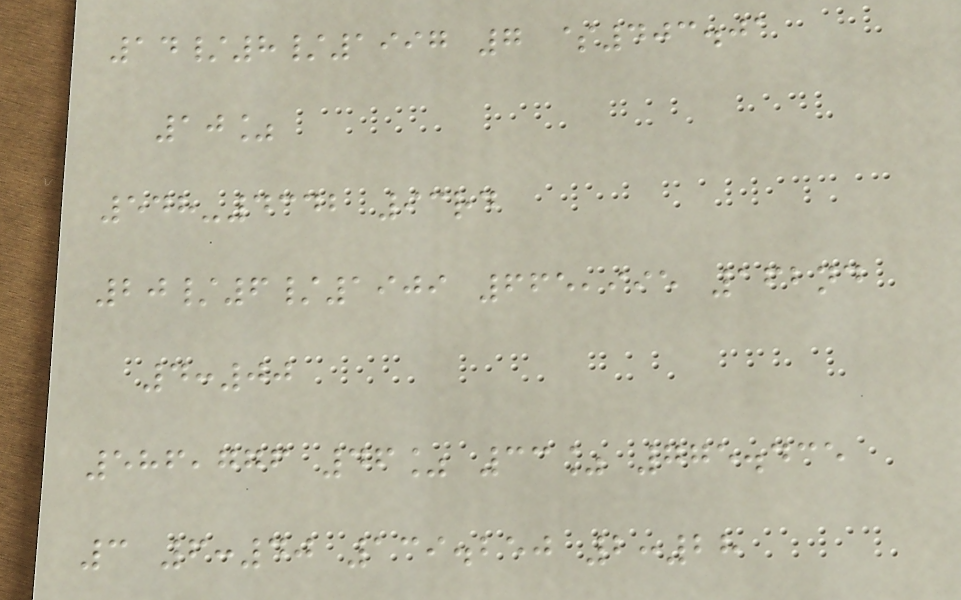14/8/1997 7 $403.01
10%
548-4342 93rd
20/6/1909 665,995 162nd
4:00
586,776 46% 33% 775.435
3 6:40 139.250 2:28
